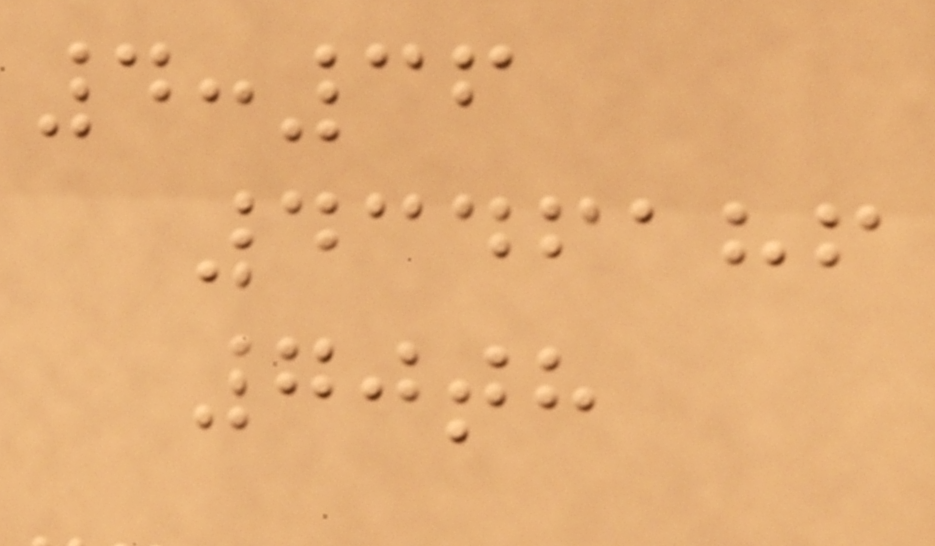4:36
4346186
70th
